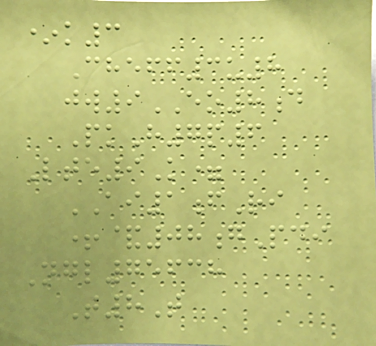*k3
Cheff3u8
jw9EO8d
PkH7p6
Lte9K=
AI1fRi
+&08gPdi
Ngl75638
T8T
